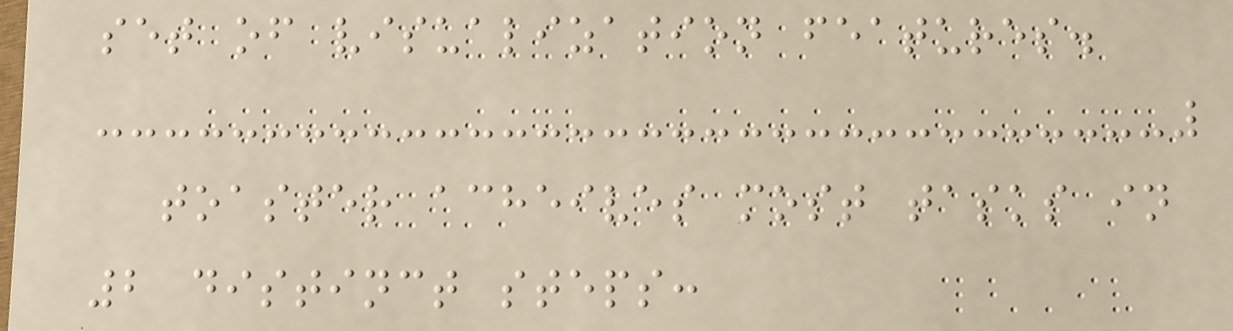set of visualization features.
toaster acheives most tasks in
2 distinct steps:
